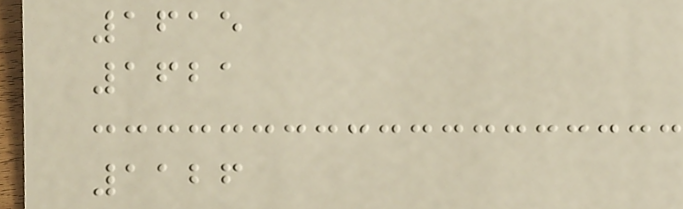1615
1621
1126
